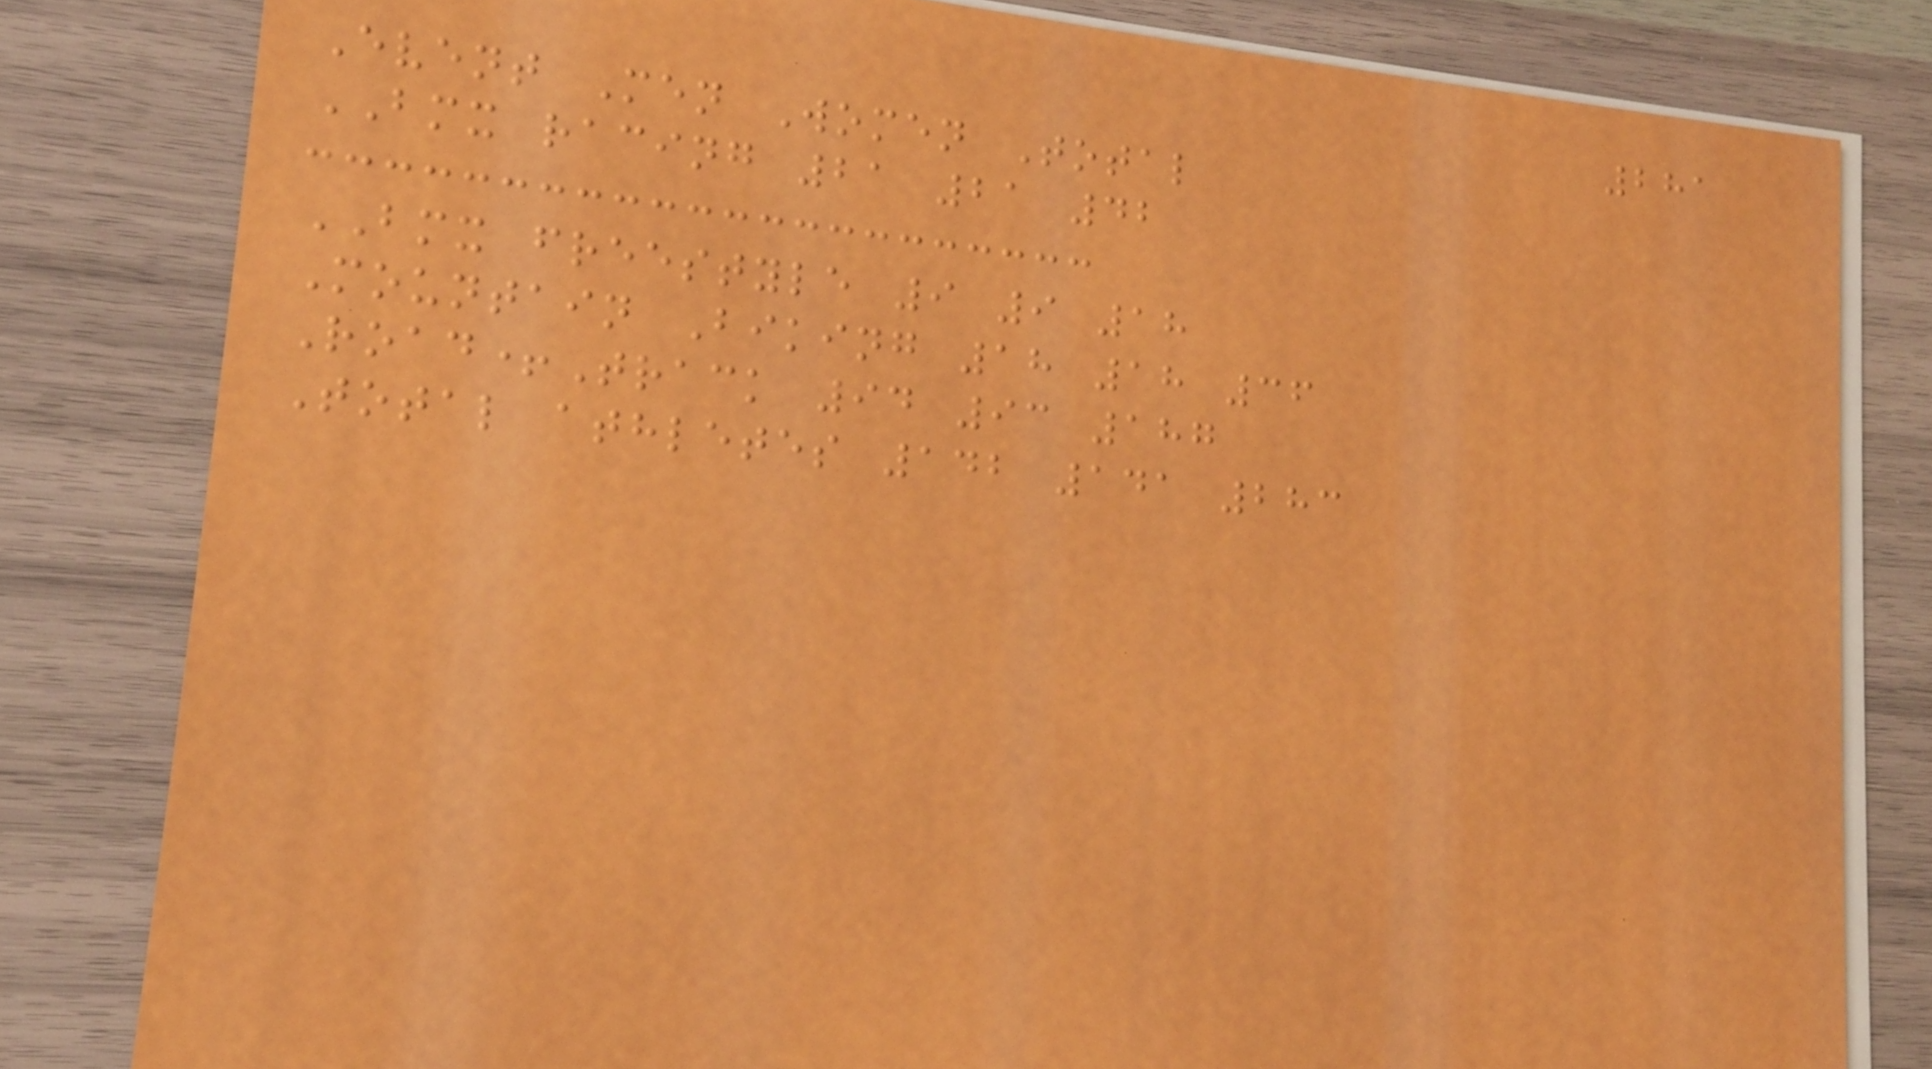281
Event Men Women Total
BMX racing 21 21 42
BMX freestyle 9 9 18
Mountain Biking 18 18 36
Road+Track 94 93 187
Total athletes 142 141 283
